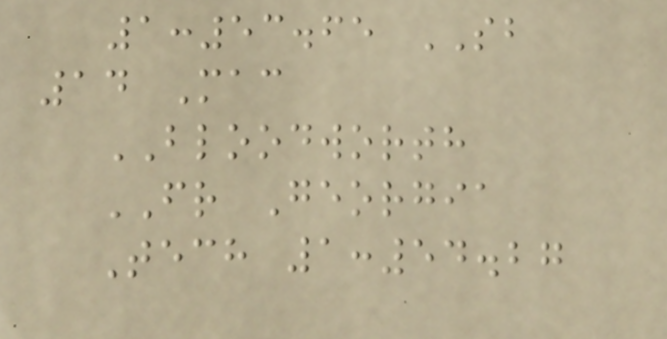1:53.65 SB
14 Mac
BLOODWORTH
FR Georgia
Tech 1:54.27
